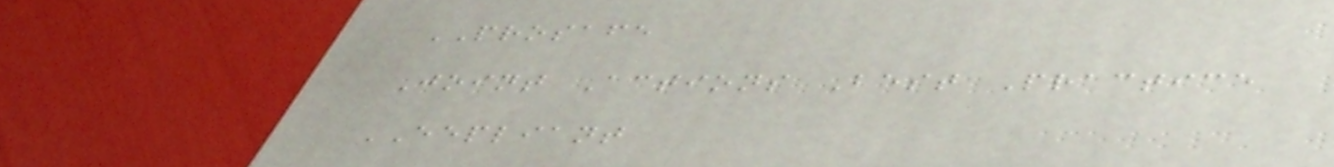PROSAFE
Joint Actions Best Practice
EEPLIANT
